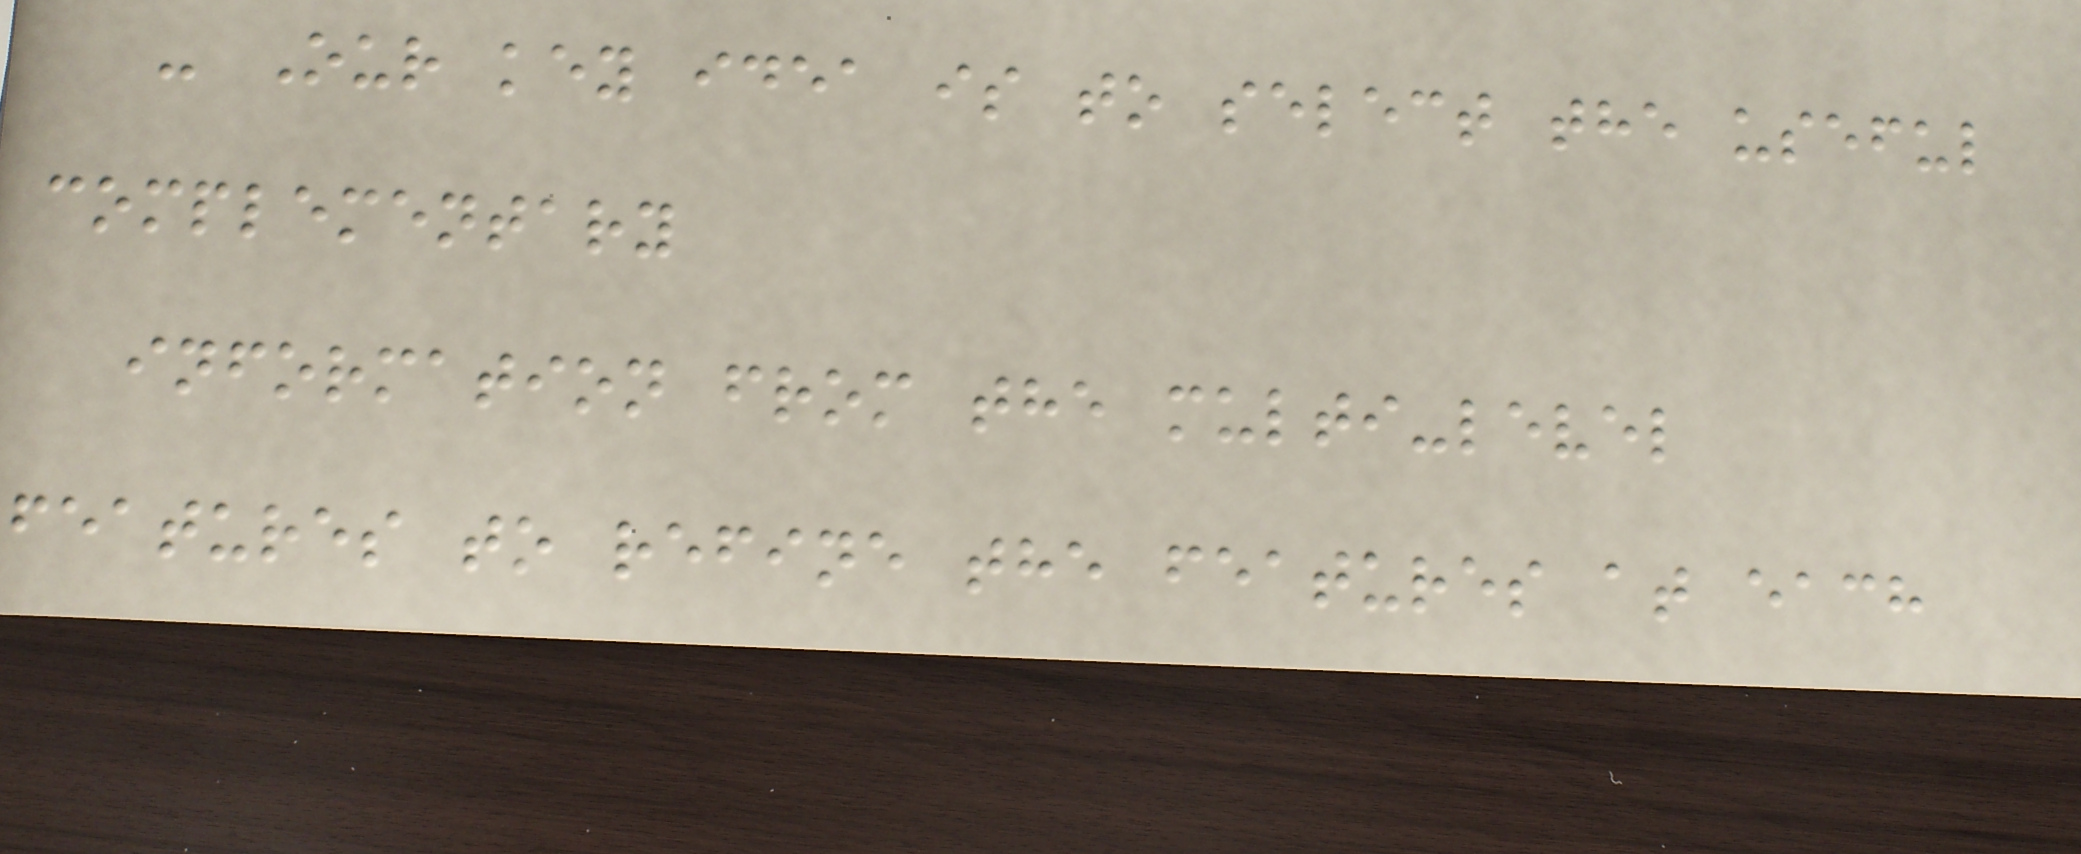- Our key idea is to select the useful
complementary
information from the multi-level
features to refine the features at each
